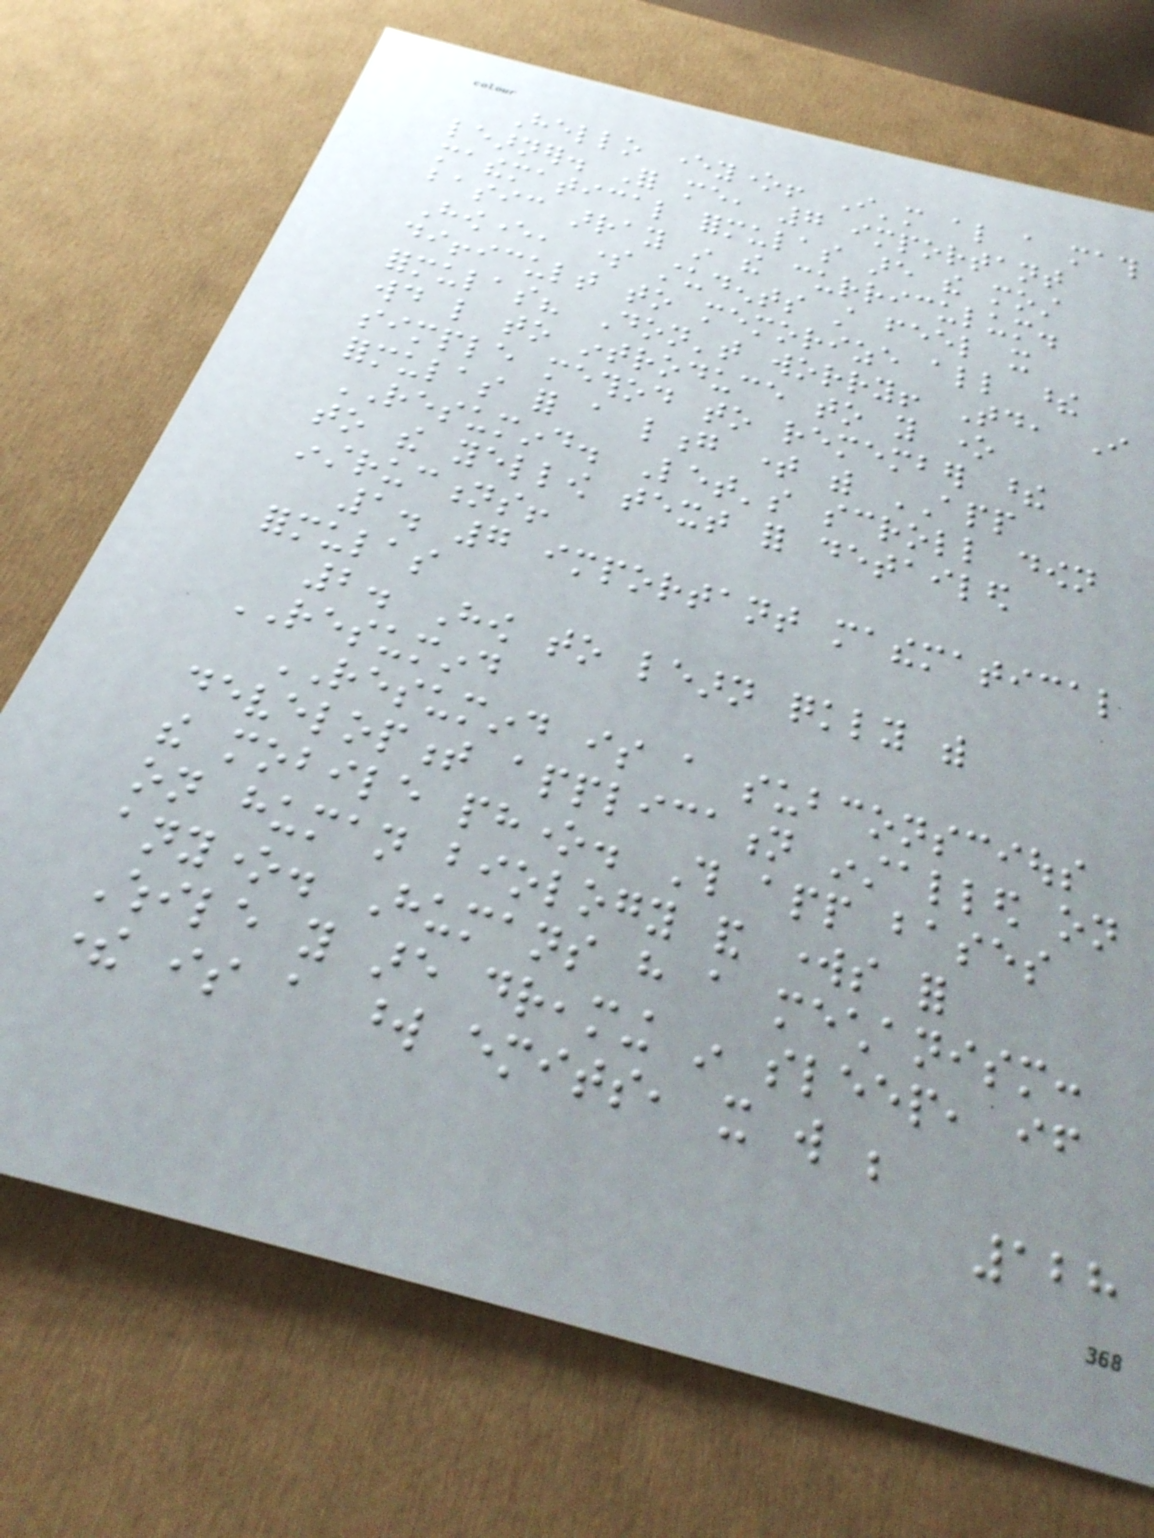Hello everyone! I'm also a math
learner. For me, 7 important
mathematical formulas are the most
basic array in the curriculum.
However, some students still feel it
difficult to memorize all these
formulas? Don't worry! Today, I
would like to introduce to you one
simple method to remember these
formulas for a long time with APP
RESUMIND. Let's scroll down
to the yellow text for detailed
instructions!
1. 7 important mathematical
formulas
2. How to learn quickly with
RESUMIND
RESUMIND is a subconscious
development application installed on
the mobile phone. This app bases
on human biology and works for
anyone. Humans have a mechanism:
While you are dreaming in sleep, if
there is a word emits, it will be
128
